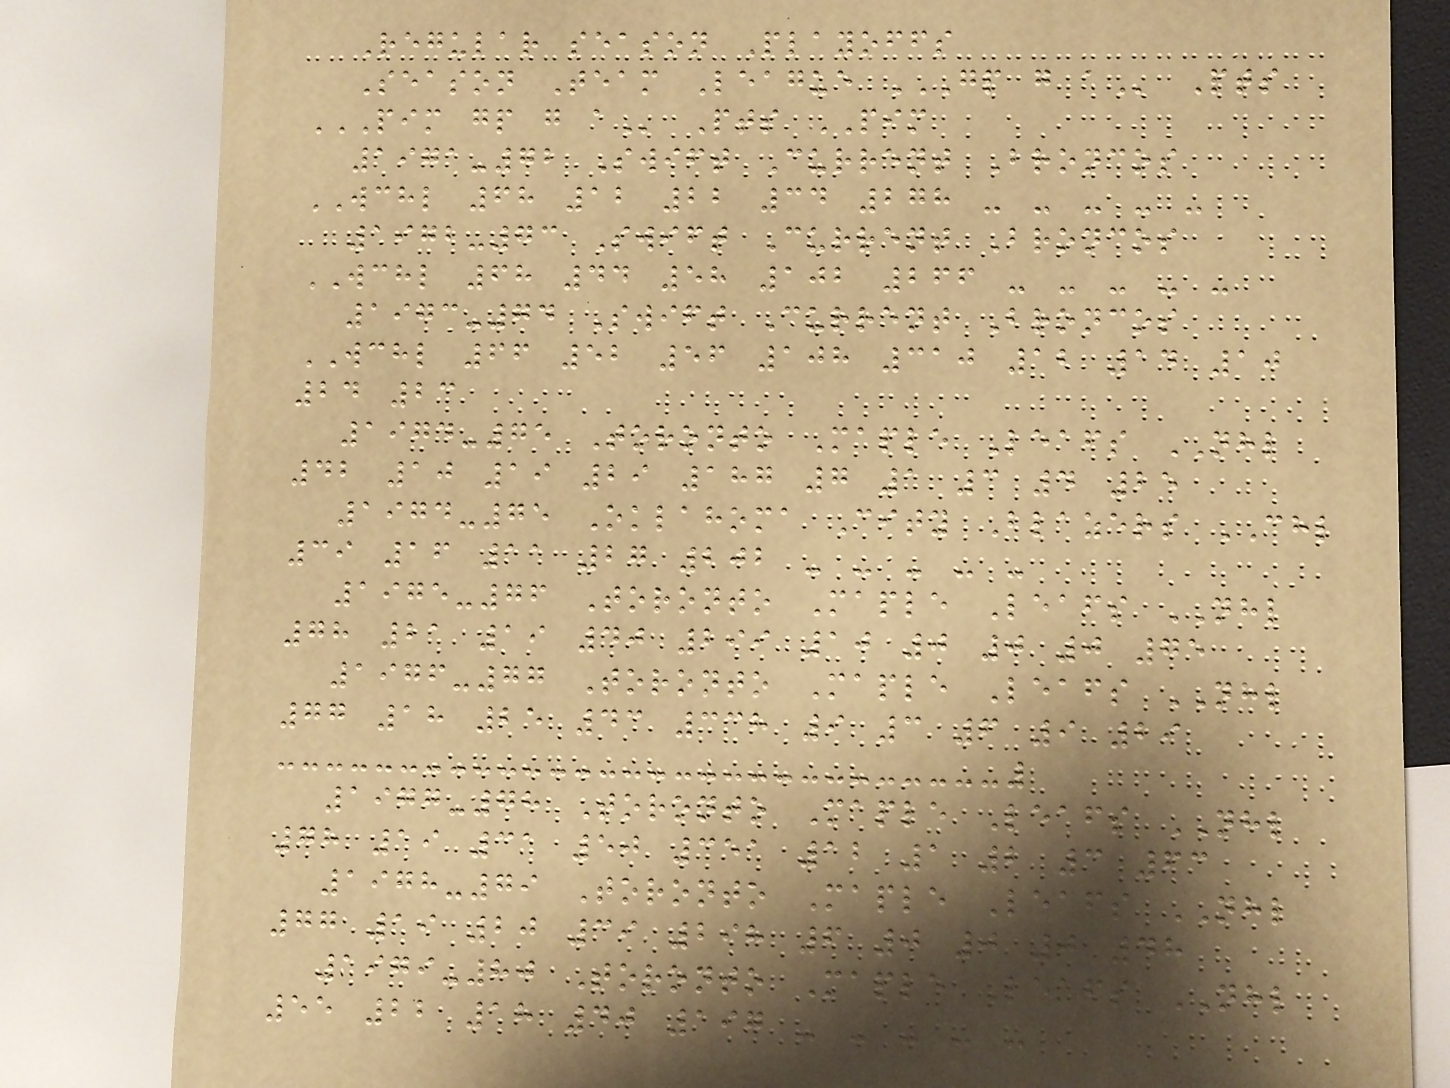Regular season Playoffs
Season Team League GP G A Pts
PIM GP G A Pts PIM
1971-72 Swift Current Broncos
WCHL 68 12 22 34 278 - - - - -
1972-73 Swift Current Broncos
WCHL 68 44 58 102 266 - - - - -
1973-74 Swift Current Broncos
WCHL 66 52 56 108 310 12 14 10
24 23
1974-75 Toronto Maple Leafs NHL
42 10 19 29 187 7 1 3 4 25
1974-75 Oklahoma City Blazers CHL
39 16 11 27 202 - - - - -
1975-76 Toronto Maple Leafs NHL
78 21 19 40 299 10 0 0 0 75
1976-77 Toronto Maple Leafs NHL
77 18 25 43 338 9 3 6 9 29
1977-78 Toronto Maple Leafs NHL
78 19 31 50 351 12 1 2 3 63
1978-79 Toronto Maple Leafs NHL
77 19 20 39 298 6 0 0 0 48
1979-80 Toronto Maple Leafs NHL
55 22 18 40 197 - - - - -
